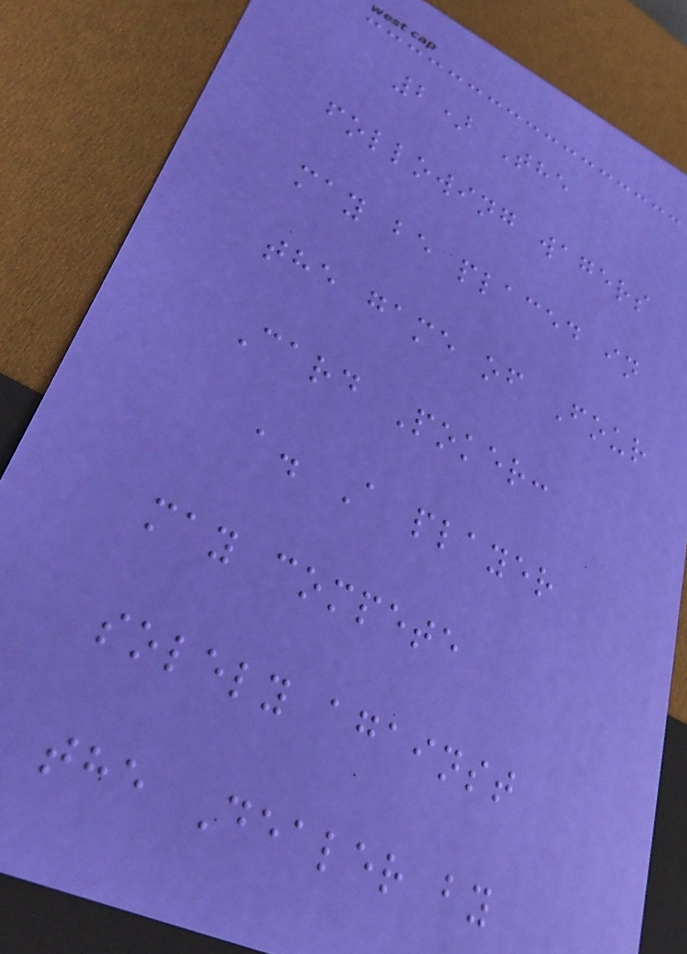2) The
following wagers
may be placed in
the game of Four
Card Poker:
a. A player
may compete
solely against
the Dealer by
